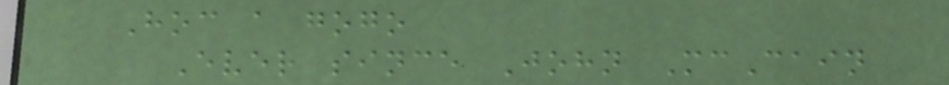Hoc a gogo
Ever since John McCain
